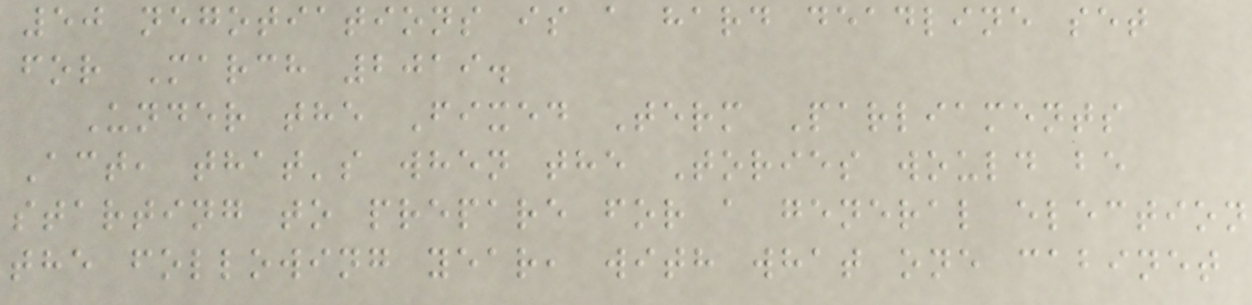50 negotiations is a hard deadline set
for March 2019.
Under the Fixed Term Parliaments
Act, that's when the Tories would be
starting to prepare for a general election
the following year, with what one cabinet
